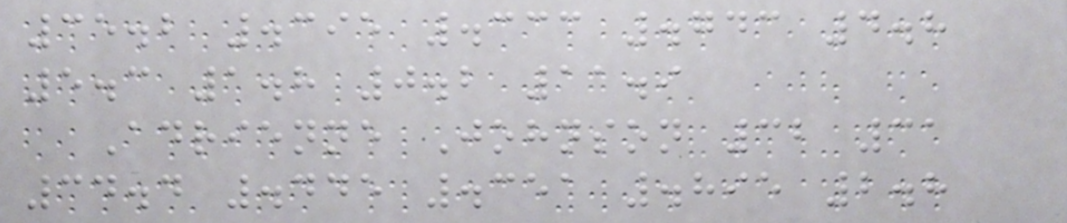35.2 .395 .333 .743 4.8
5.3 1.8 0.2 11.9
Adrienne Johnson 32 31
34.4 .445 .351 .895 2.8
